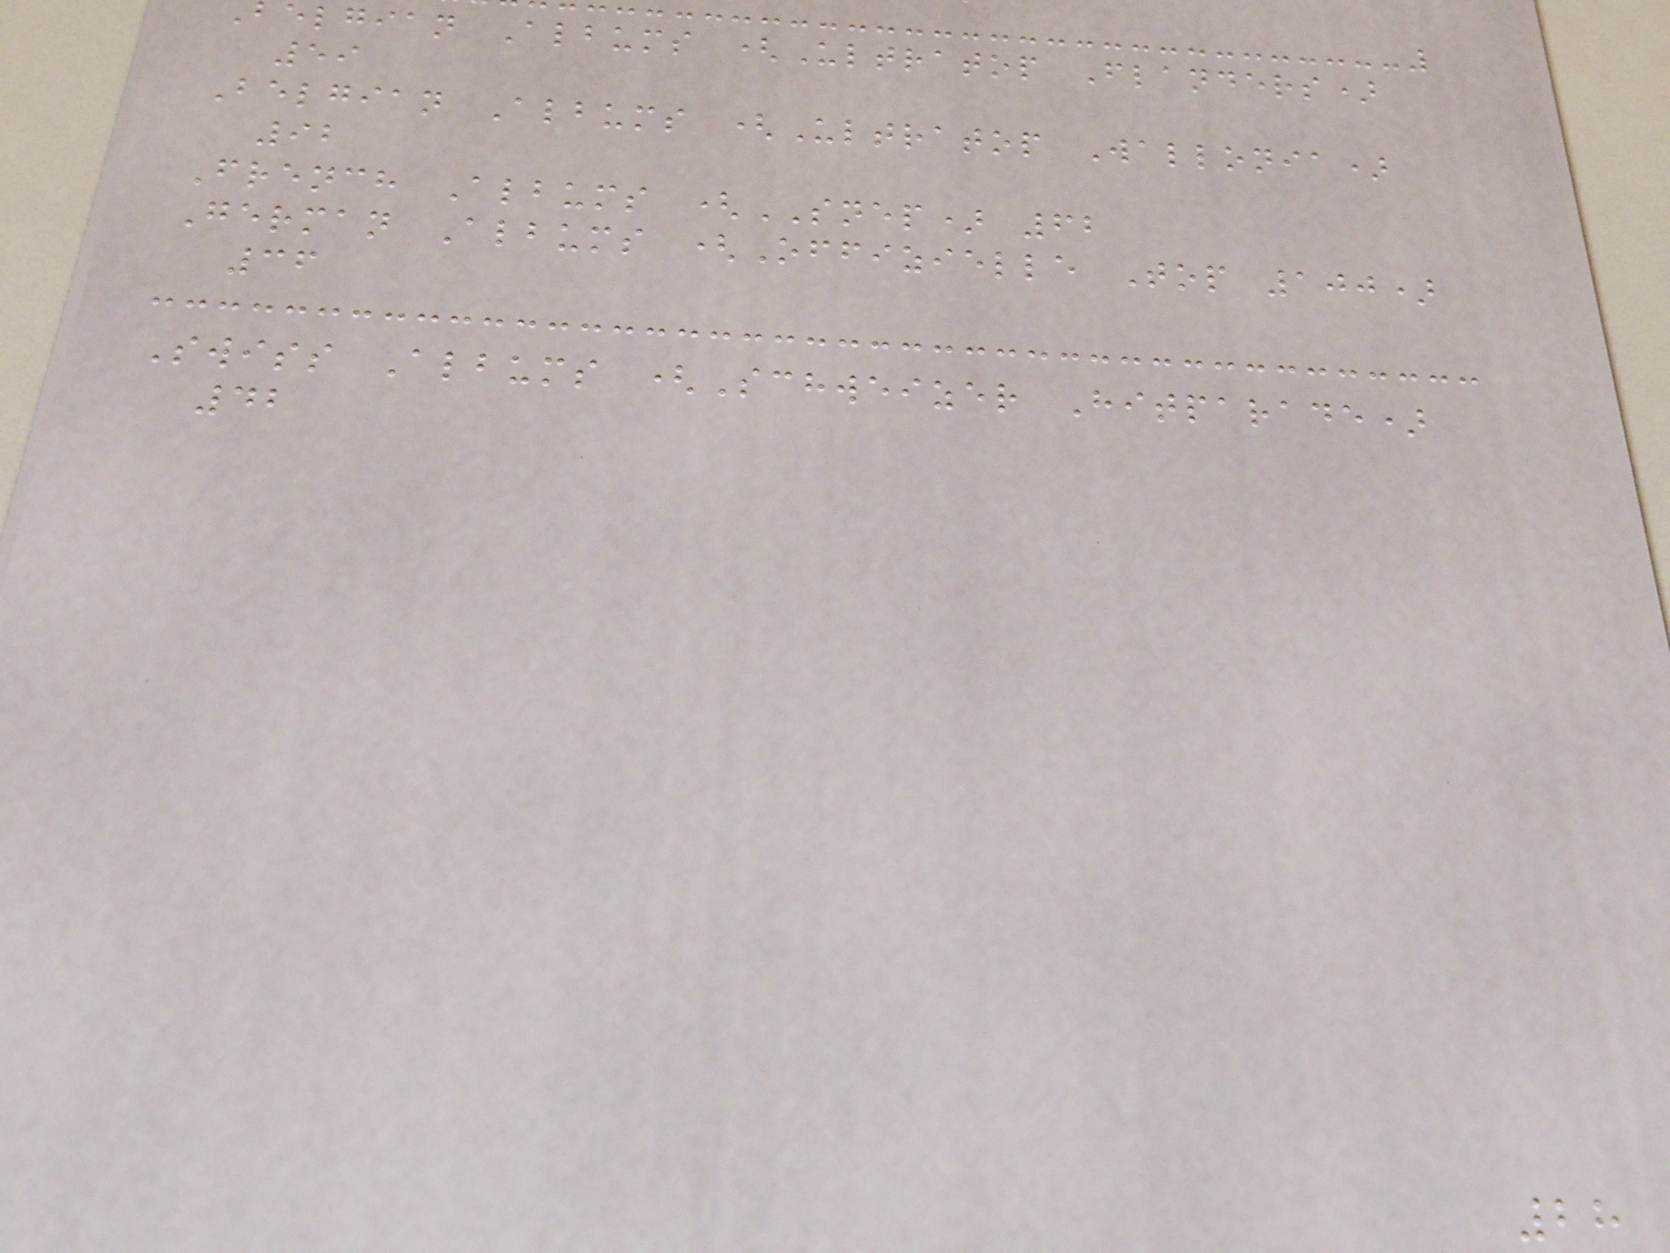elgian Albums (Ultratop Flanders)
59
Belgian Albums (Ultratop Wallonia)
92
French Albums (SNEP) 62
German Albums (Offizielle Top 100)
36
Swiss Albums (Schweizer Hitparade)
42
28
